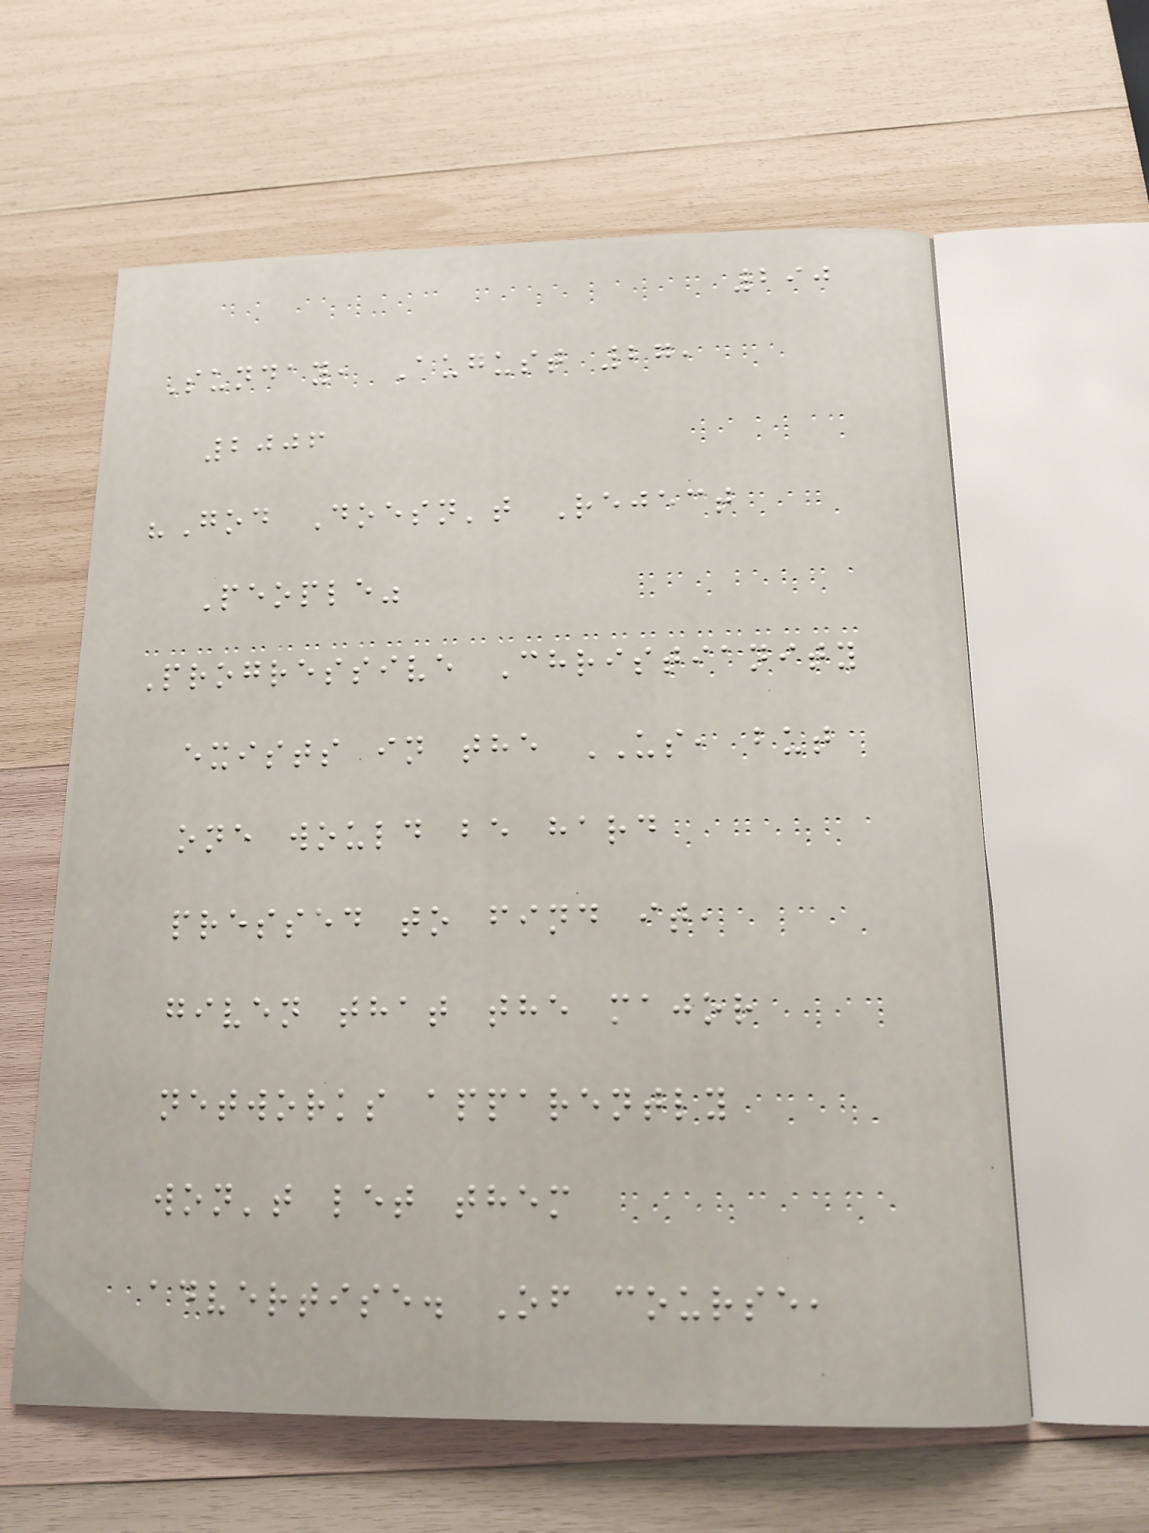290
Sunday, August 27,
2006
"God Doesn't Reject
People"
Progressive Christianity
exists in the US, but
one would be hard
pressed to find it,
given that the major
networks apparently
won't let them
advertise. Of course,
